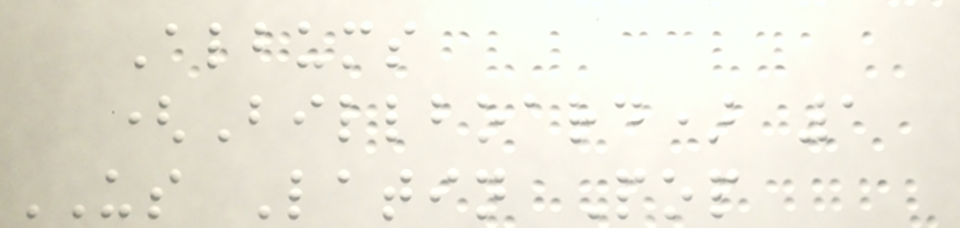Albums
(Billboard) 1
US Latin Pop
